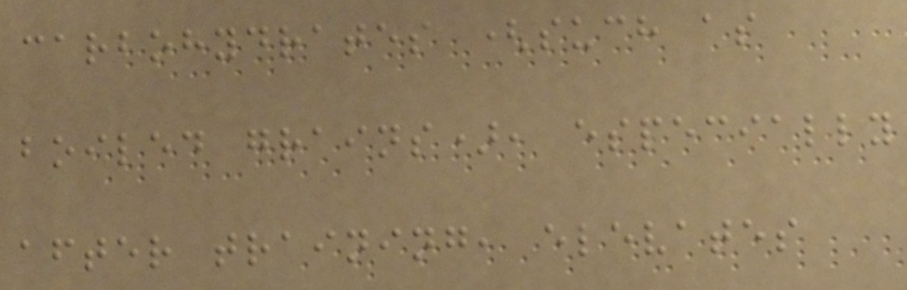carbohydrates (such as
boiled grains), especially
after training, elevates
